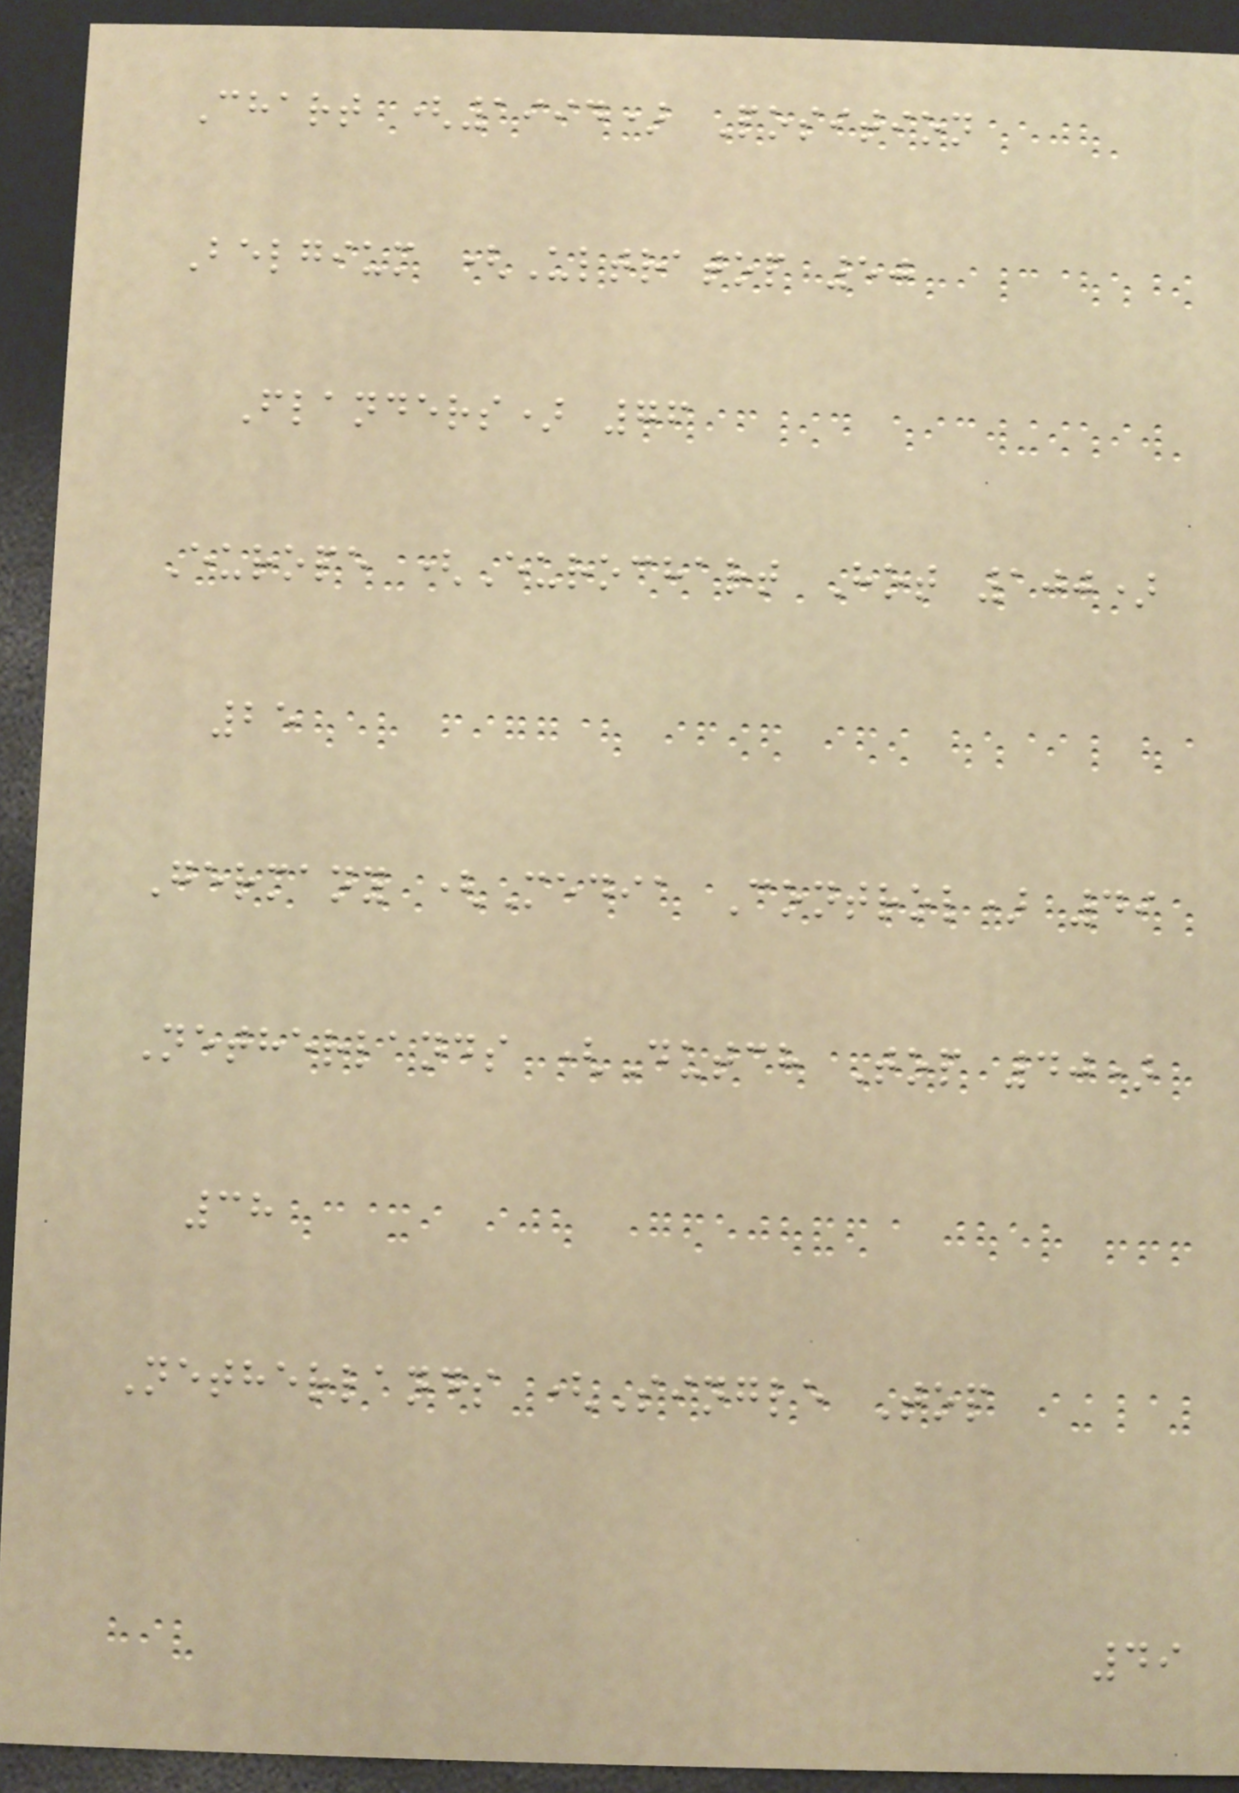Chart (1994) Position
Belgium (Ultratop 50
Flanders) 76
Europe (Eurochart Hot 100)
25
Germany (Media Control) 49
Netherlands (Dutch Top 40)
38
Netherlands (Single Top
49
